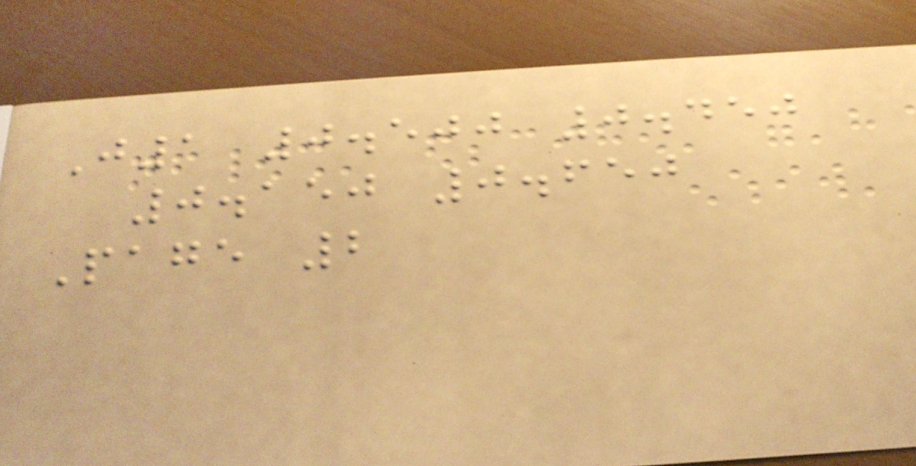J1 0.500 0.450
0.150 0.650
Page 2
